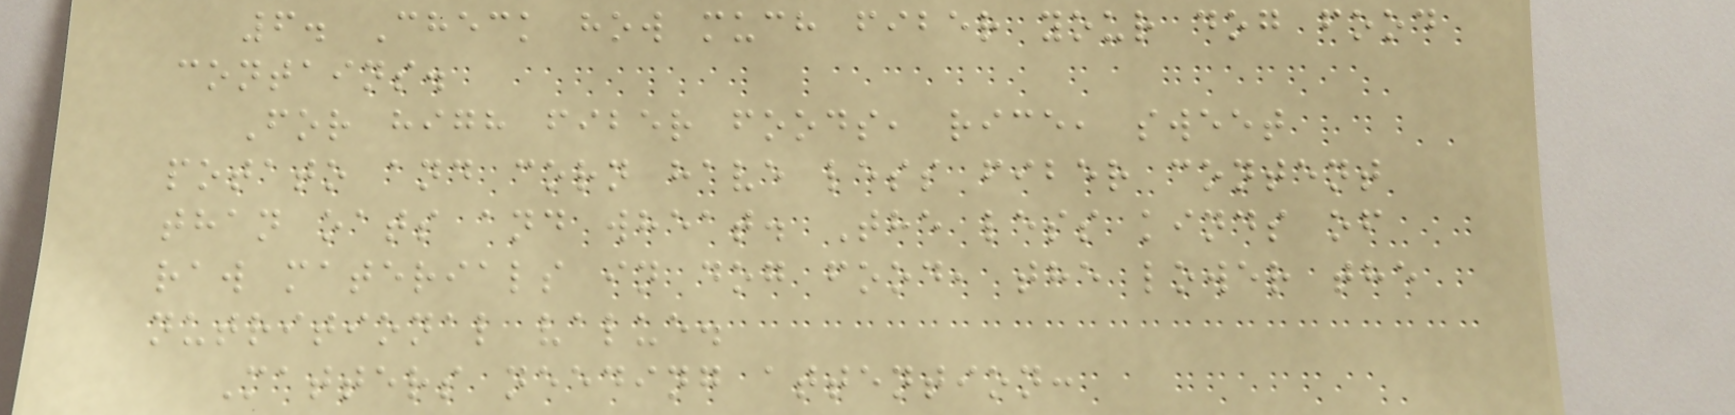6. Check how much fiber your dog food
contains.
For high fiber foods, rice, sweet
potato and corn have less fiber content
than oats and wheat. The less kinds of
raw materials in dog food, the lower the
nutritional value.
Matters needing attention:
